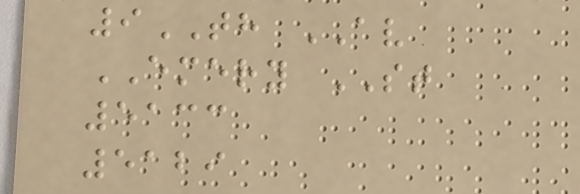9TH AV
EMERY ST
5133
5129
